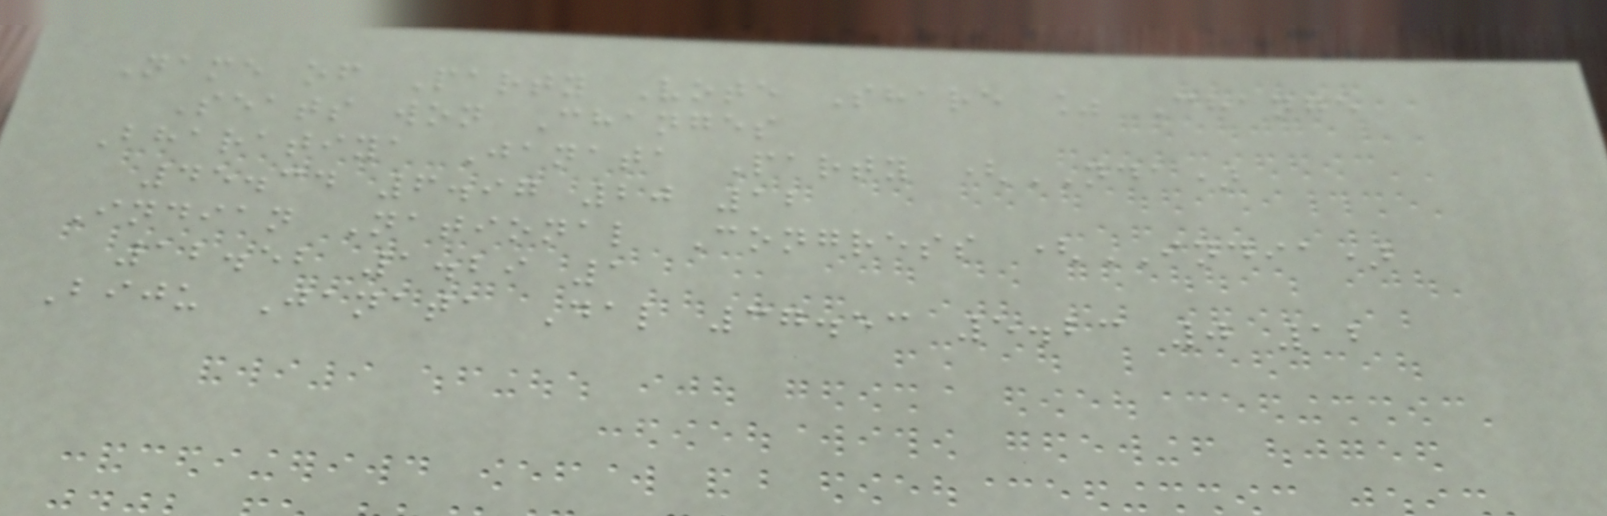Name of Party Vote Share % Change
Seats won Changes
Bharatiya Janata Party (NDA)
45.34 6.97 20 12
Indian National Congress (INDIA)
12.52 1.29 1
Biju Janata Dal 37.53 5.23 0 12
